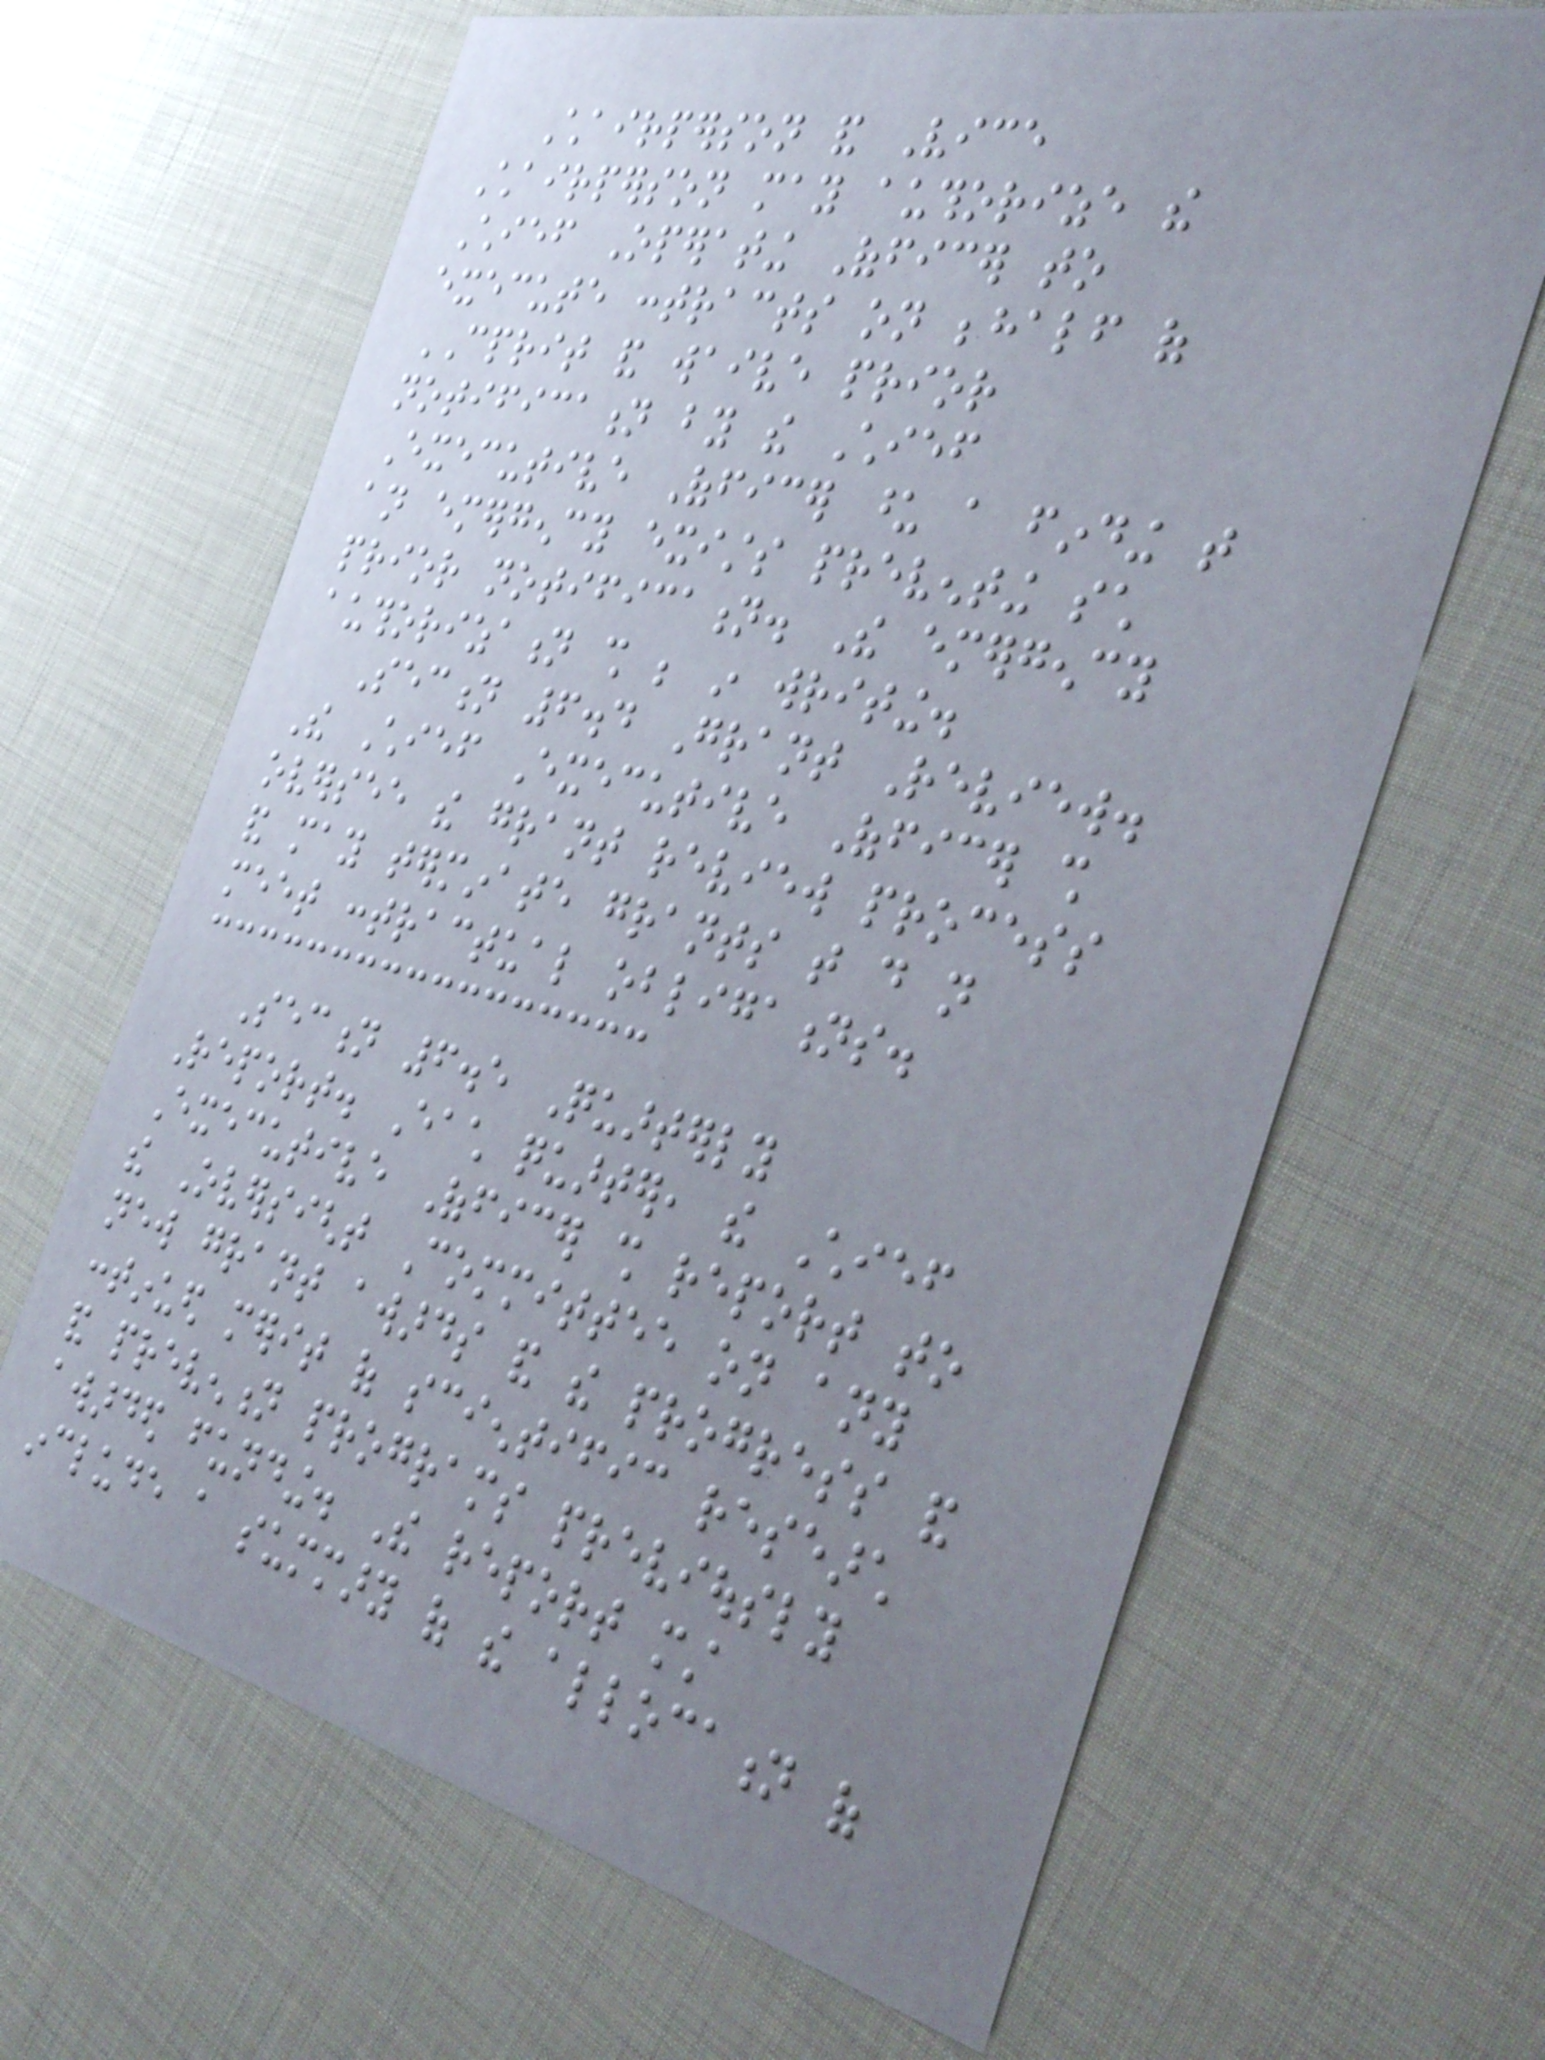Chairperson and Vice
Chairperson may authorize the
Chief Operating Officer to
execute contracts on behalf of
CPRIT and waive prior
notification by the Chief
Executive Officer upon a finding that
an emergency exists preventing such
prior notification. The emergency
authorization shall be in writing.
Section 6.4 Grant Review.
The Chief Executive Officer shall
oversee the grant review process
and may terminate grants that do not
meet contractual obligations.
Section 6.5 Quarterly
Report. Each quarter, the Chief
Executive Officer shall report to
the Oversight Committee on any
new grant awards and the progress and
continued merit of scientific research
and prevention programs previously
awarded funding. The report must
include a summary of the allocation of
